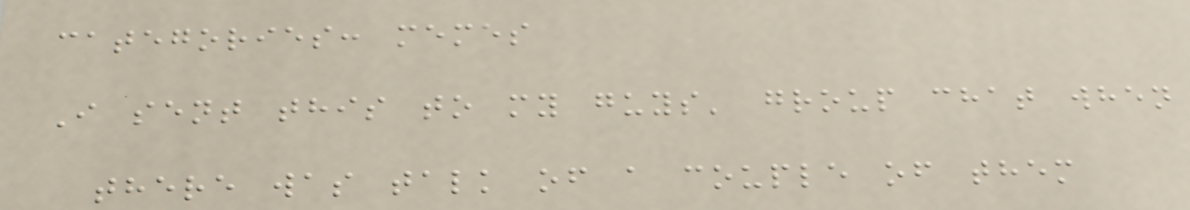categories: memes
I sent this to my guys' group chat when
there was talk of a couple of them
